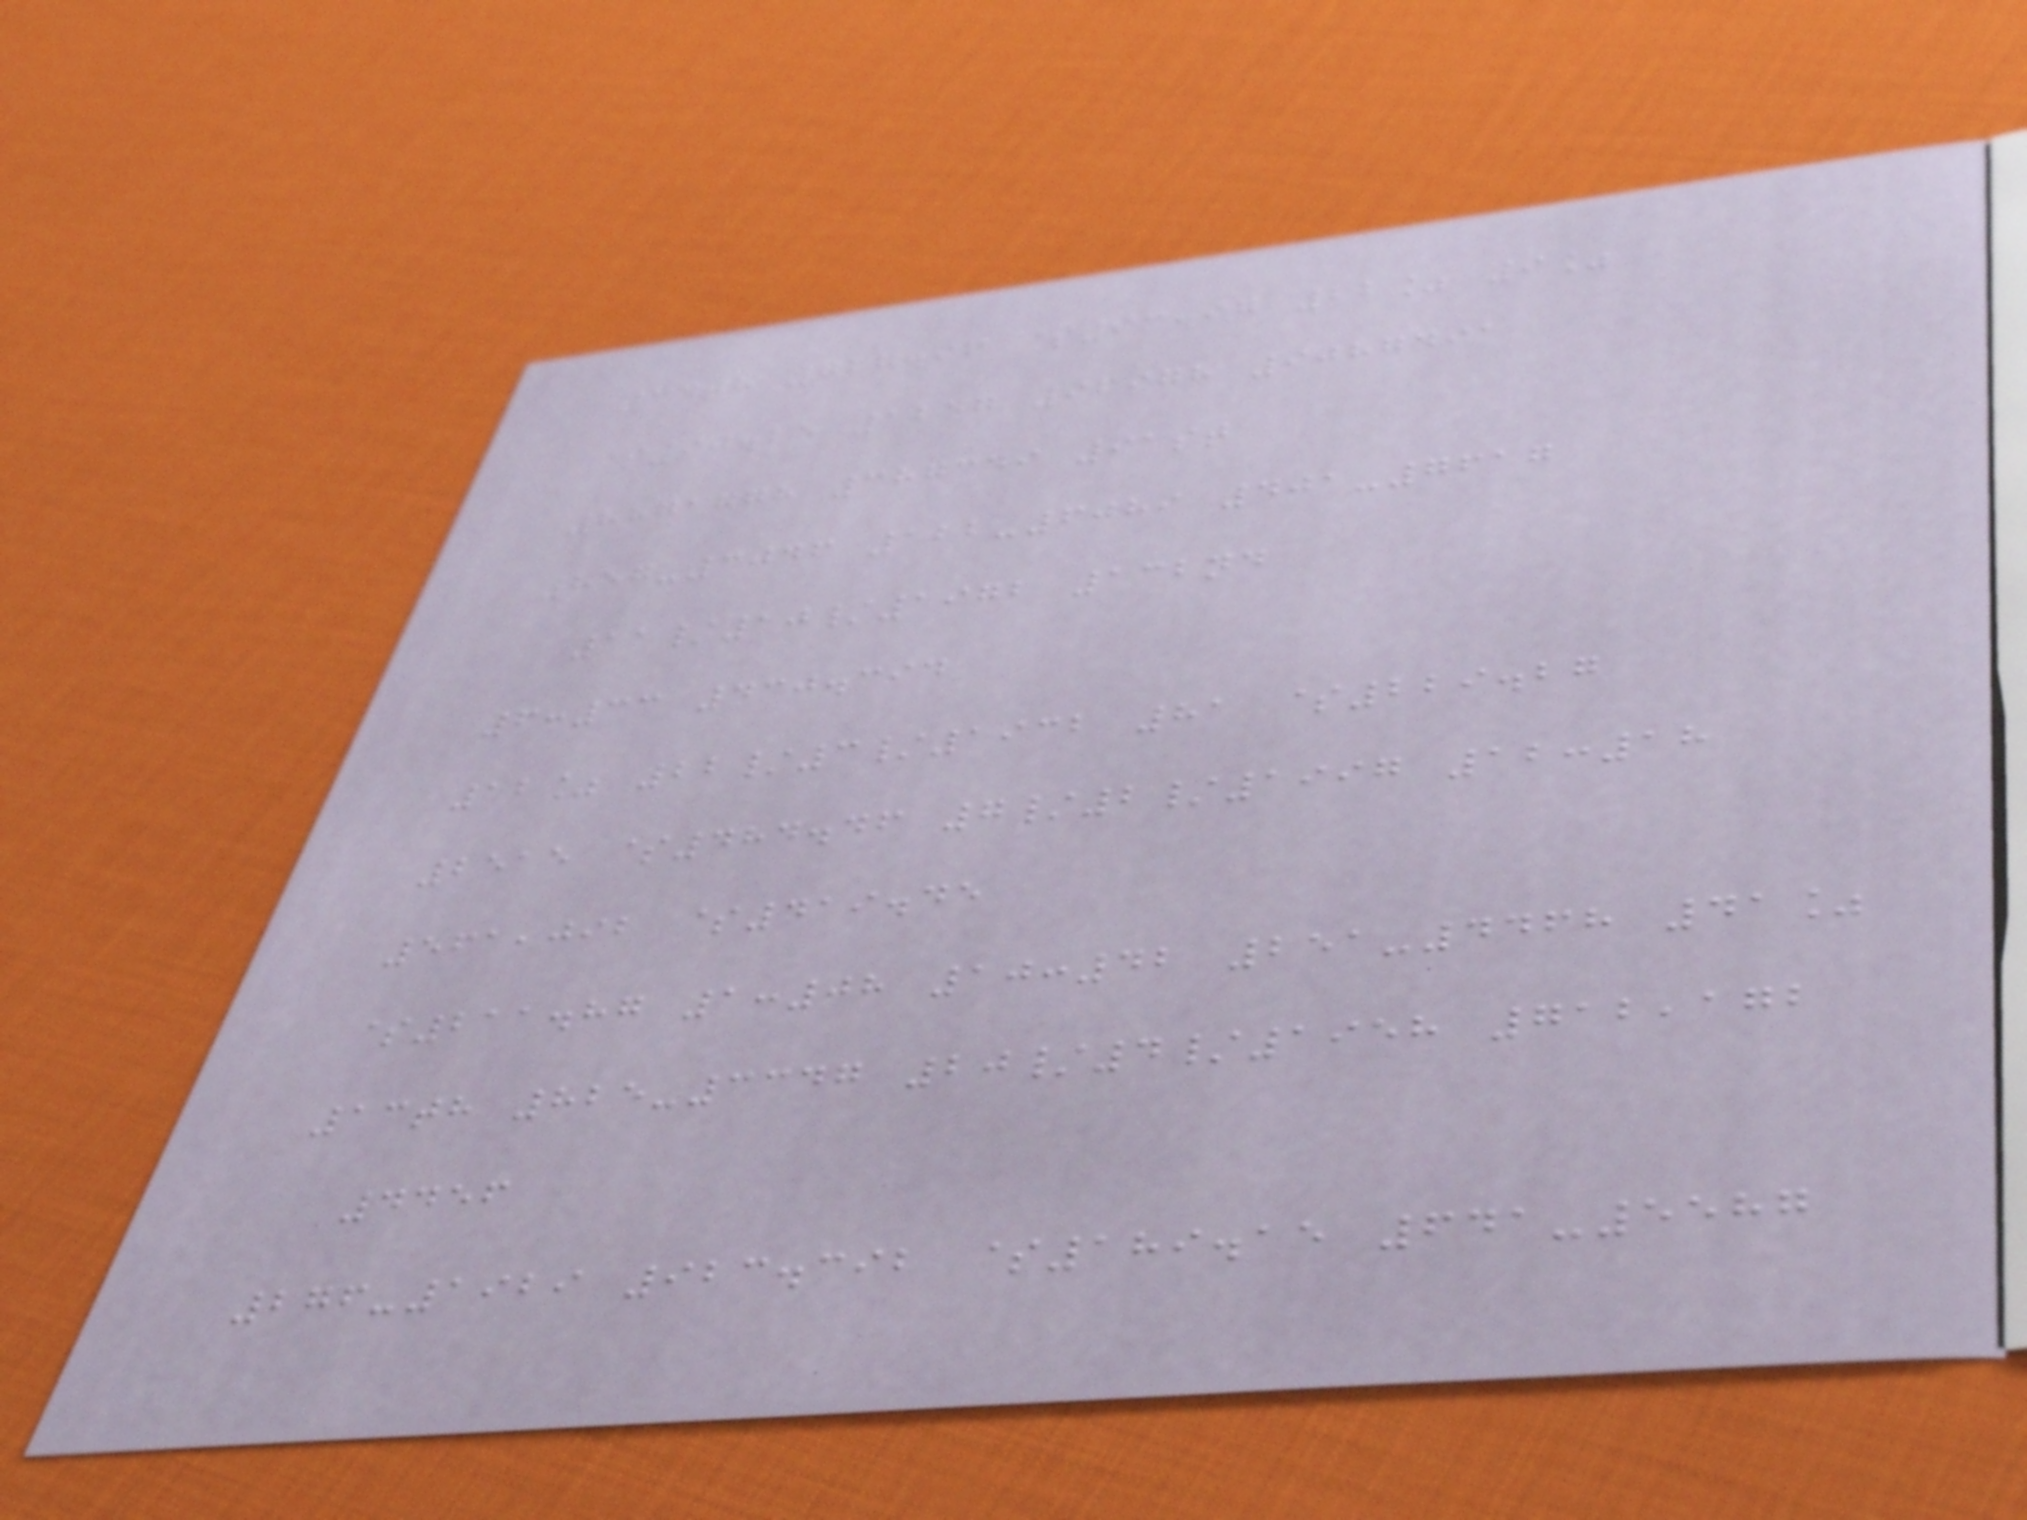34th 727.96 $93.97 22% 9%
$90.25 1257 96978 9087491
8871778 387349 91st
857-3046 122-6089 401-7617
11/10/1972 132nd
6:33 430.394
12% 22/3/1932 81 $229.27
2515 $484.46 7/2/1997 12:18
561,092 $419.45
$211.87 1:08 10:42 251-4468 41%
13th 825-3347 20/4/1958 712,172
4456
276-1929 923.392 $189.15 641-5587
